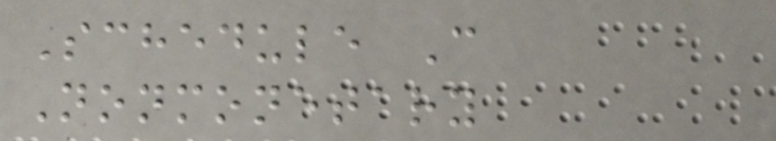Schedule C
Nonmonetary
